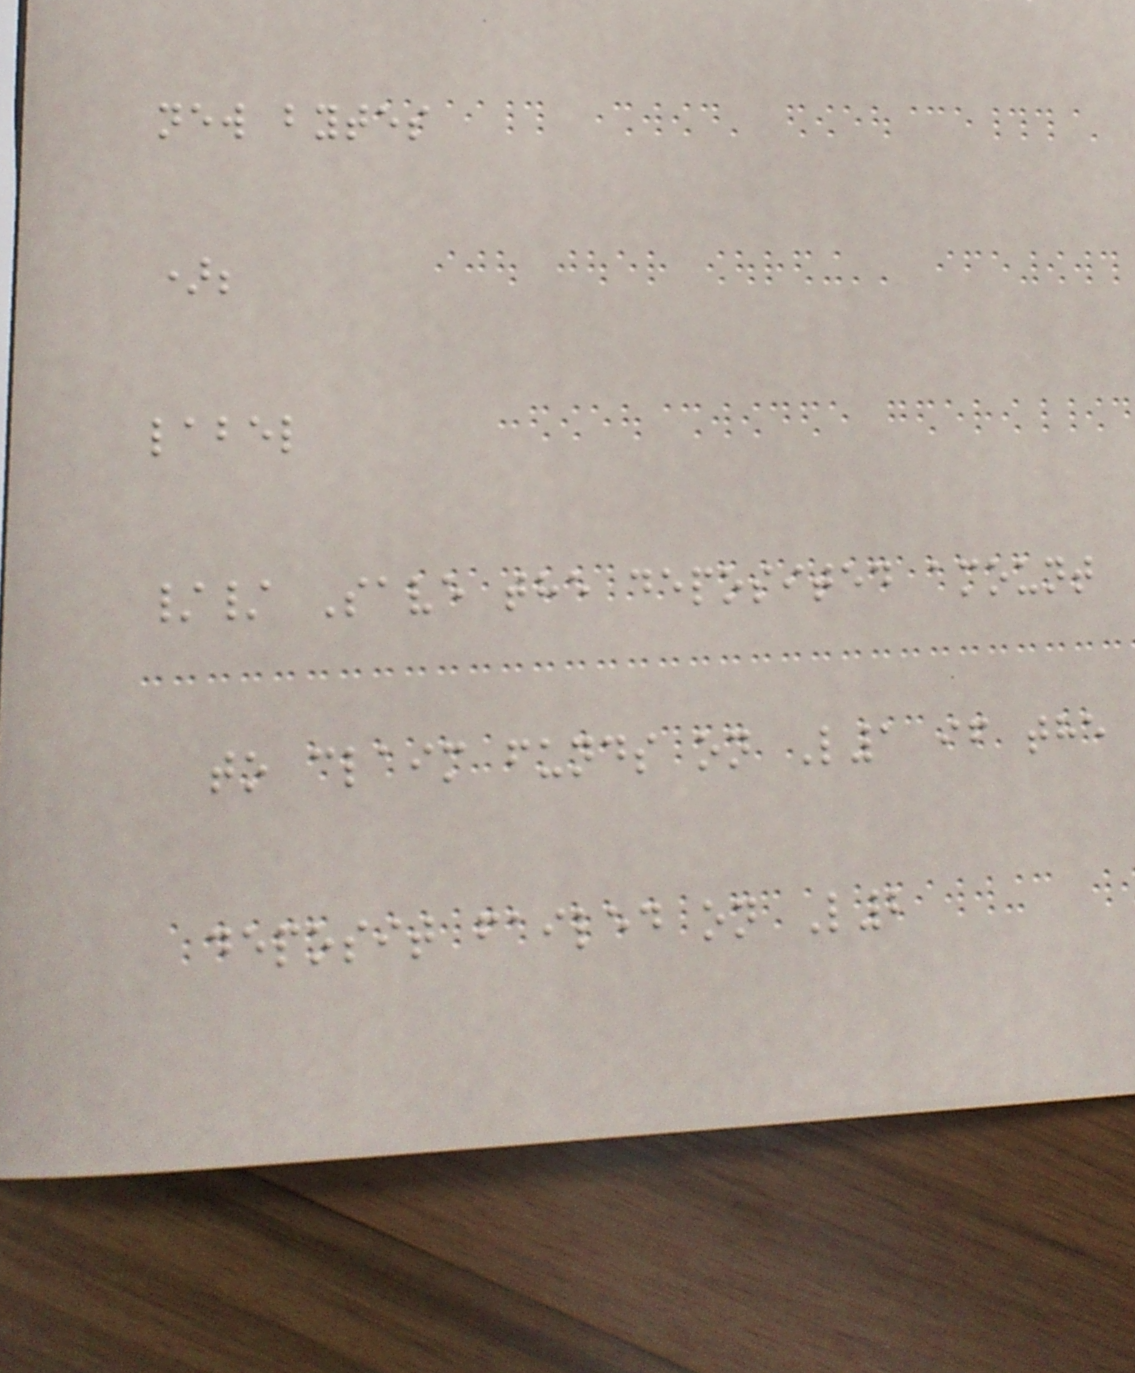new bytes
);
label
// Save the deposited amount
to claim funds on L1 if the
deposit failed on L2
